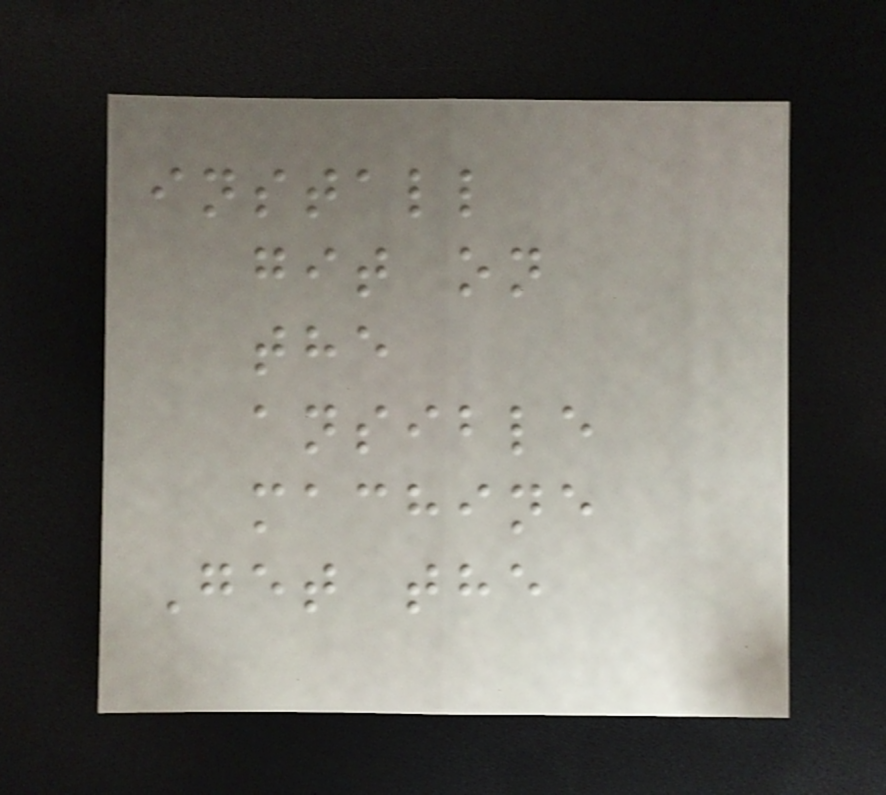install
git on
the
ansible
machine
Get the
